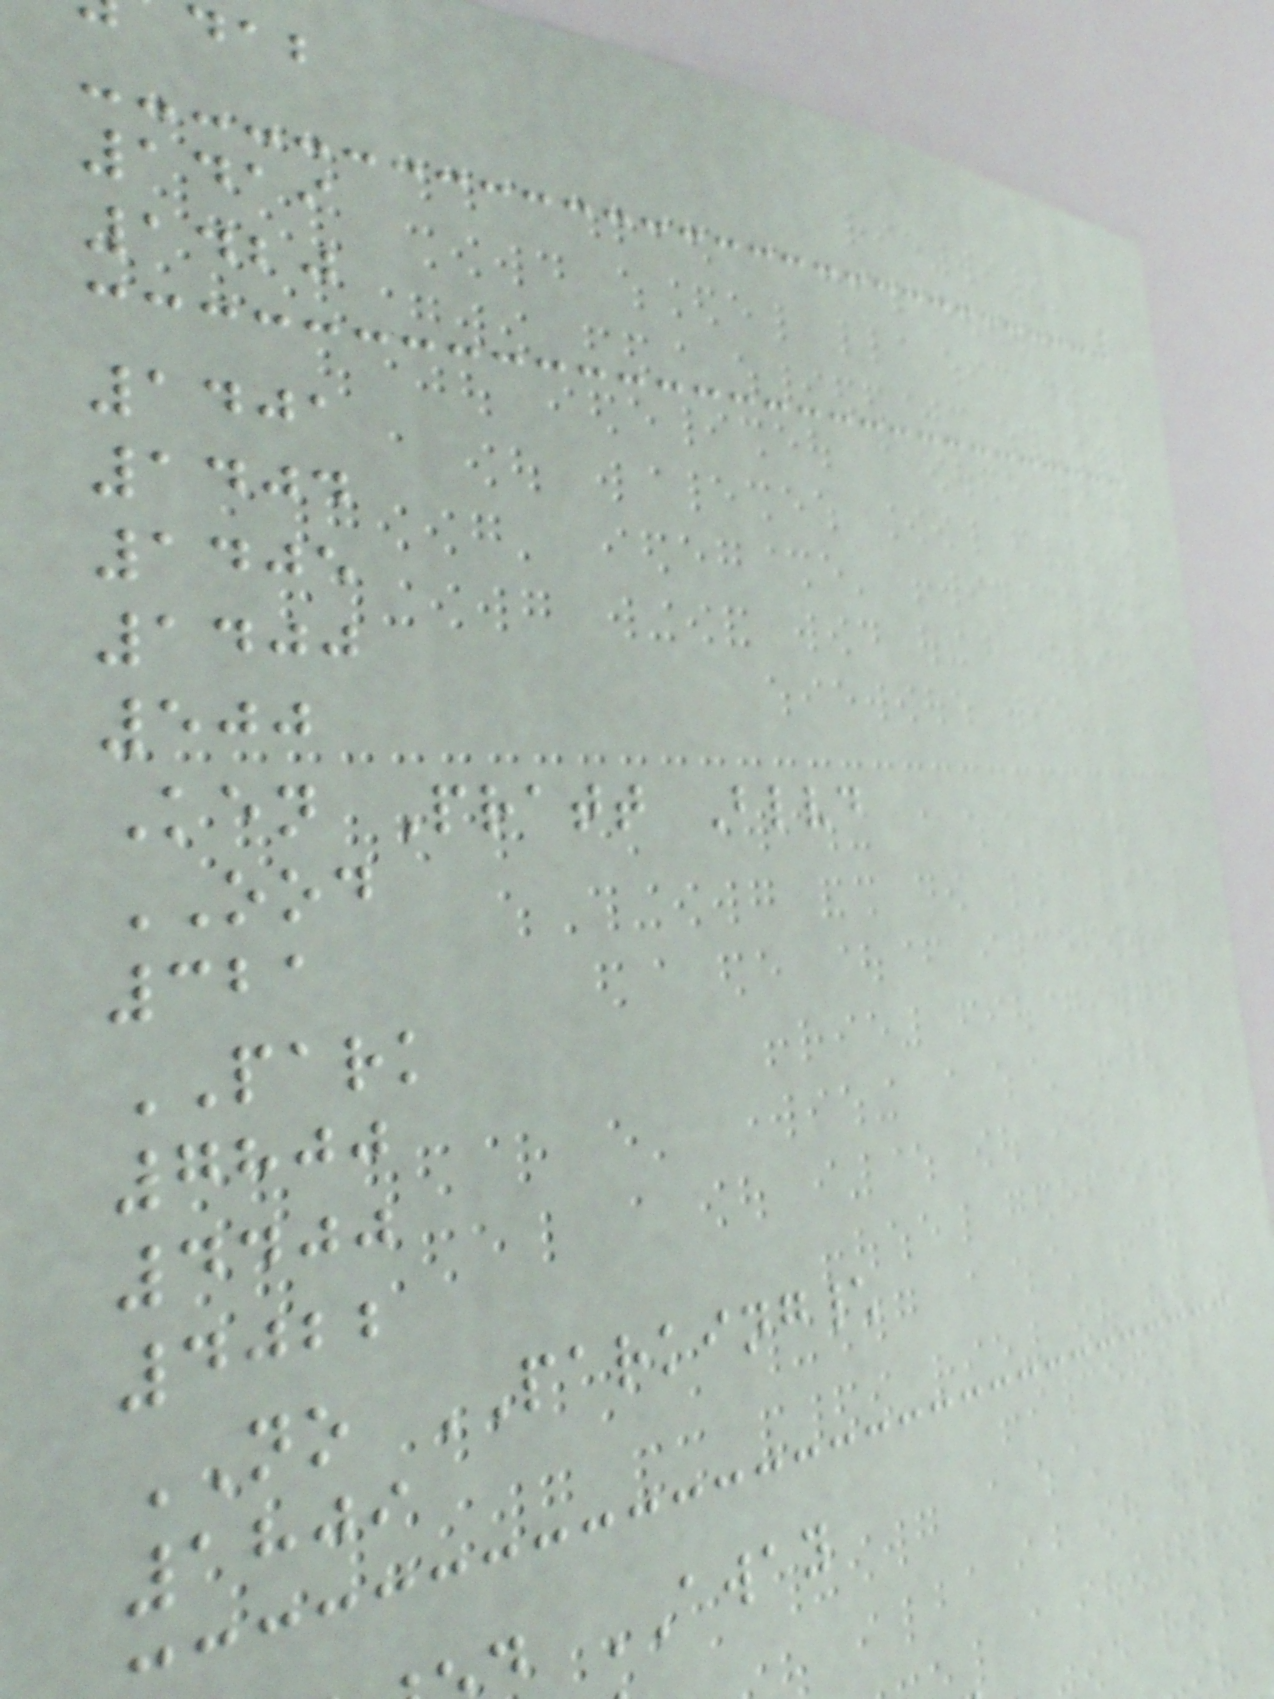1419
1420
1401
1404
1405
1400
500
Ken Pratt Blvd
OOD
321
PARK
7800
4400
4022
NO PARKING\
1809
AWAY
